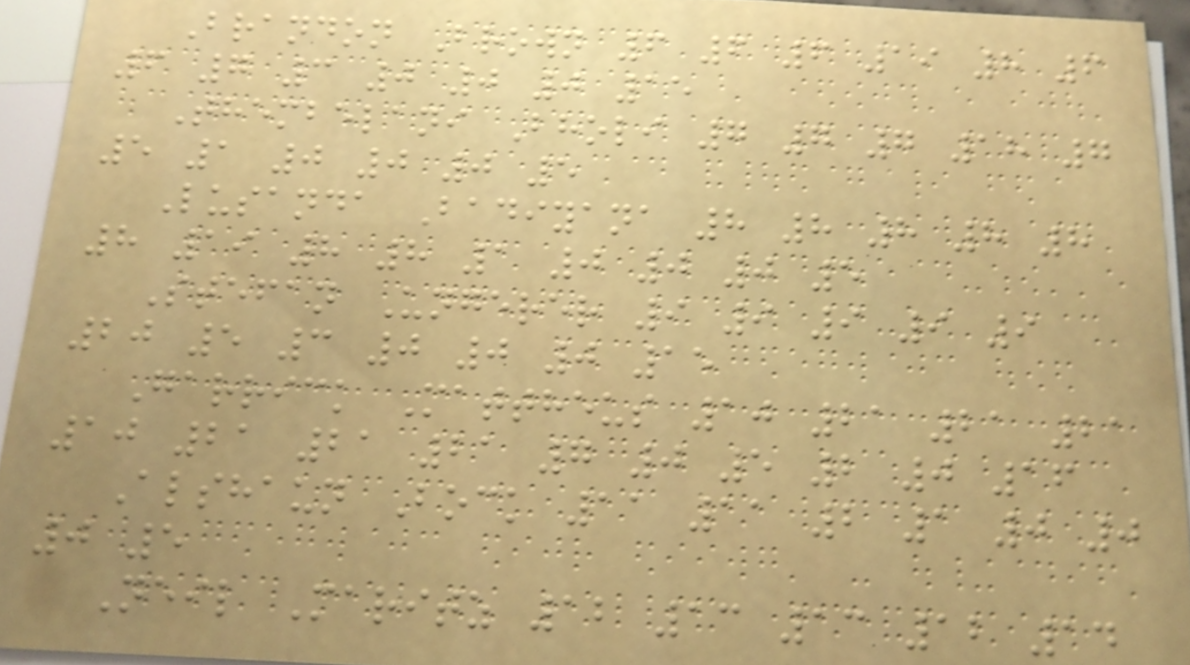Brandon Brown 6 6 6 19 8 6
6 7 3 0 0 0 15
Thembelani Bholi 7 7 7 18 7
5 1 0 0 0 5
Lusanda Badiyana 8 8 8 8 8
8 19 8 8 1 0 0 0 5
Stefan Ungerer 9 9 9 9 9
20 5 3 0 0 0 15
Garrick Mattheus 10 21 21 21
10 21 21 21 7 0 5 2 0 16
Alshaun Bock 11 11 2 1 0 0
0 5
Neil Maritz 12 13 13 12 14
